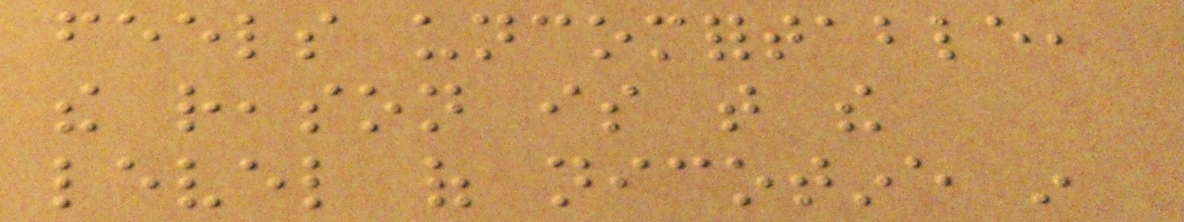feels uncomfortable,
the reason is that the
level of nicotine in
